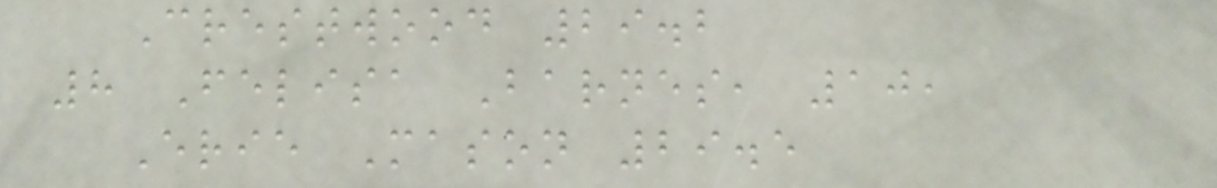Crestwood 29.2
8 Felisa Barnes, 10,
Erie Mason 29.5
